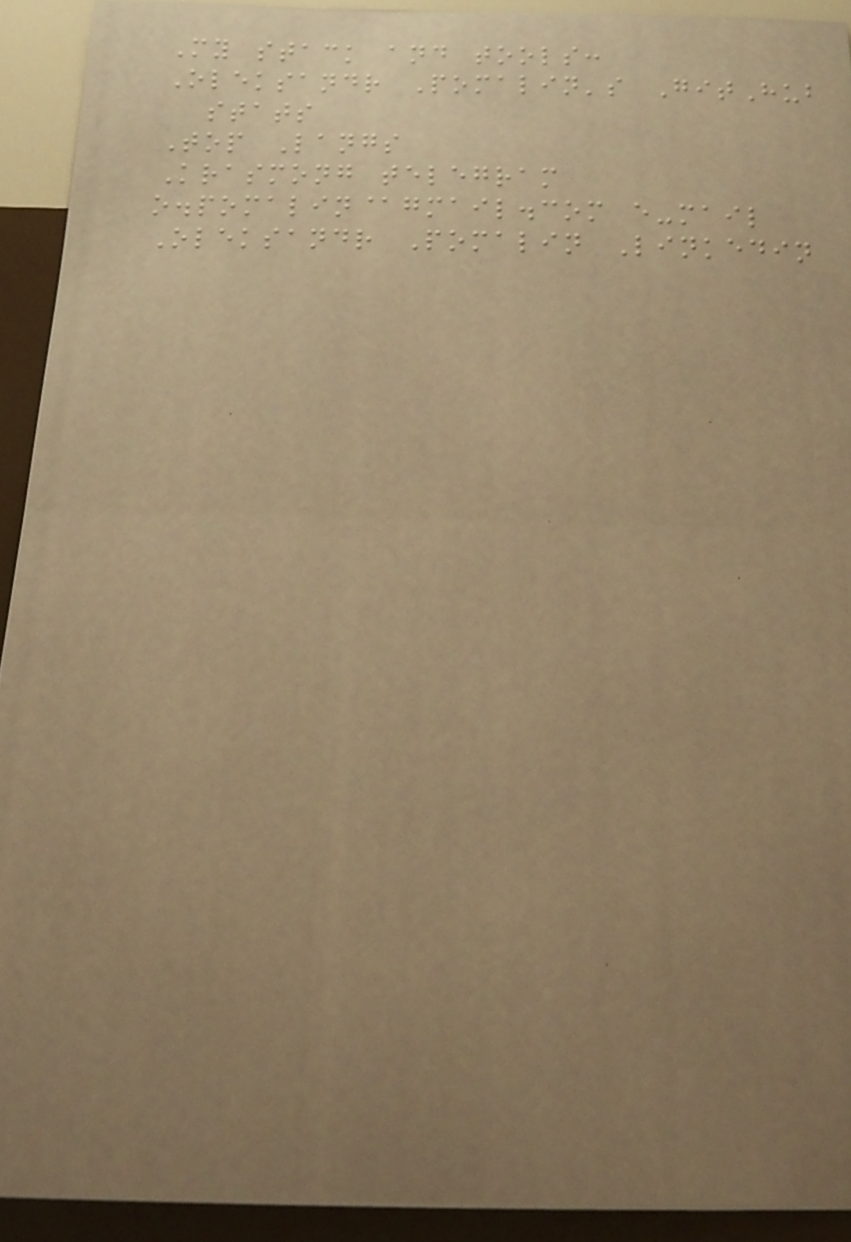My stack and tools:
Oleksandr Pomalin's GitHub
stats
Top Langs
Krasmong telegram
o.pomalin@gmail.com e-mail
Oleksandr Pomalin Linkedin
